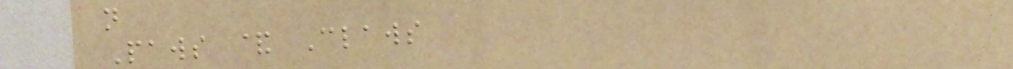n
Paws & Claws
